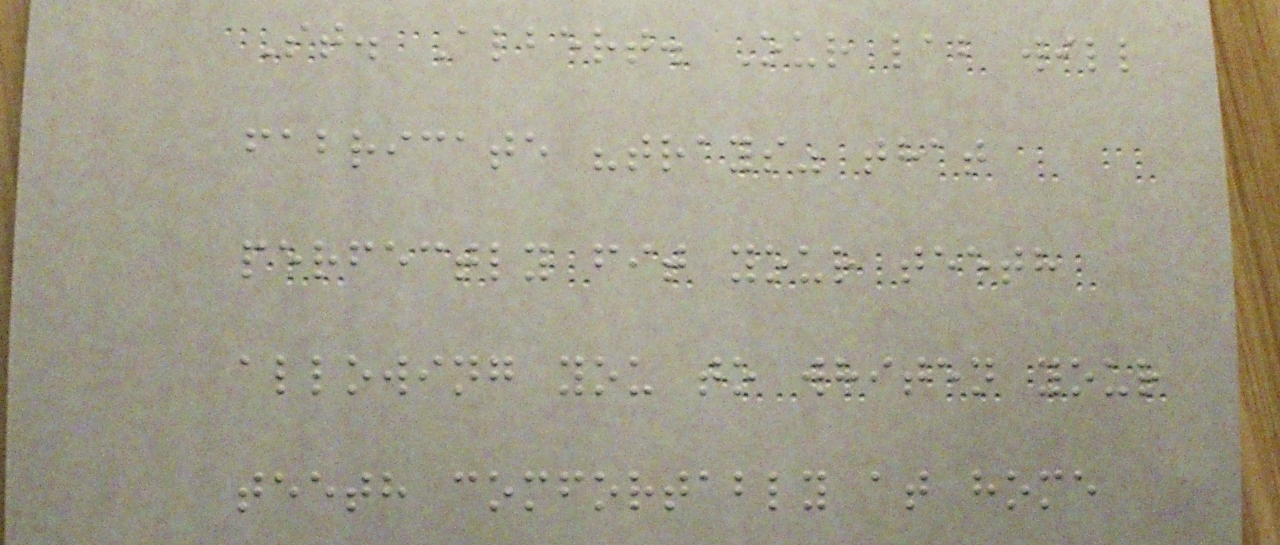St. Albert. Our lab will
fabricate "trays" that
perfectly fit your teeth
allowing you to whiten your
teeth comfortably at home
